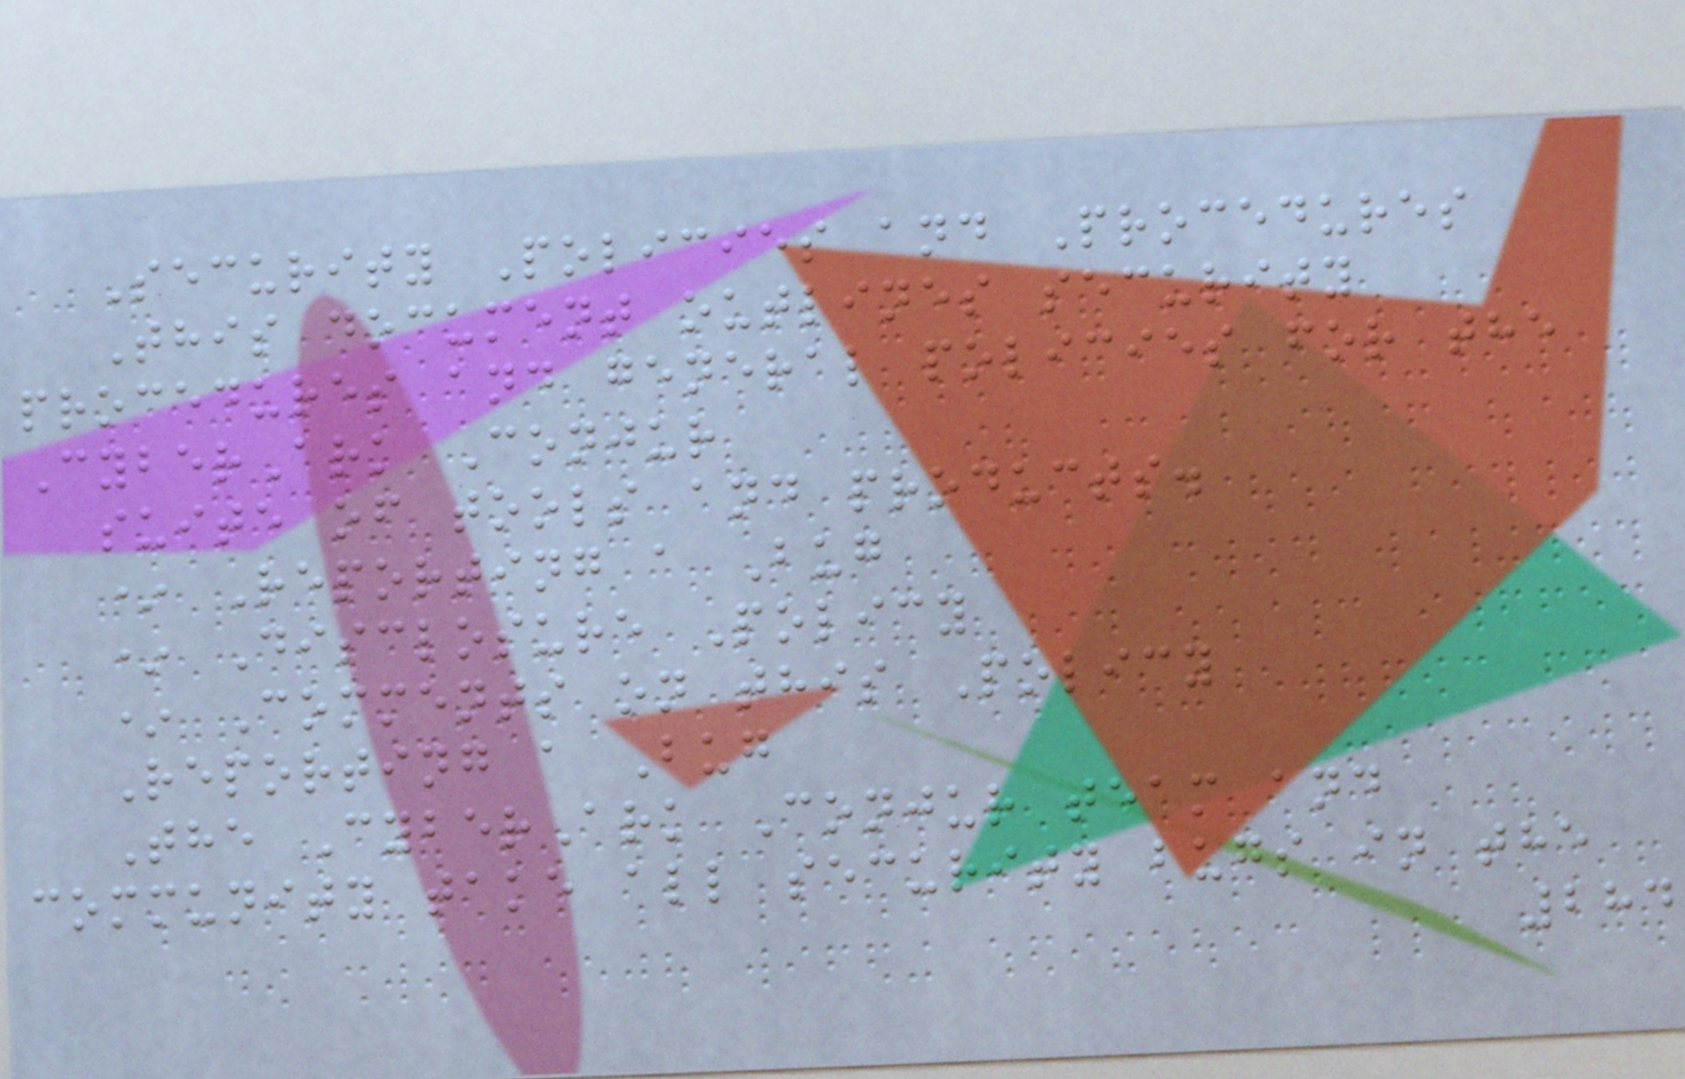Security Policies and Procedures
This document outlines security
procedures and general policies for the
CyberArk Conjur
suite of tools and products.
* Reporting a Bug
* Disclosure Policy
* Comments on this Policy
Reporting a Bug
The CyberArk Conjur team and
community take all security bugs in the
284
